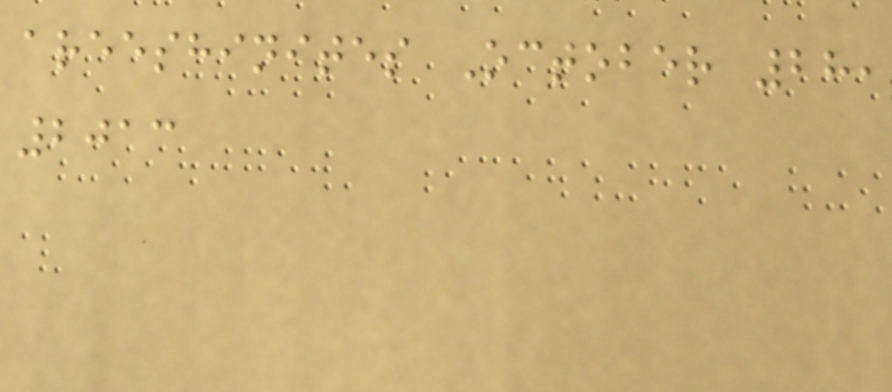areeshinites October 28,
2013
